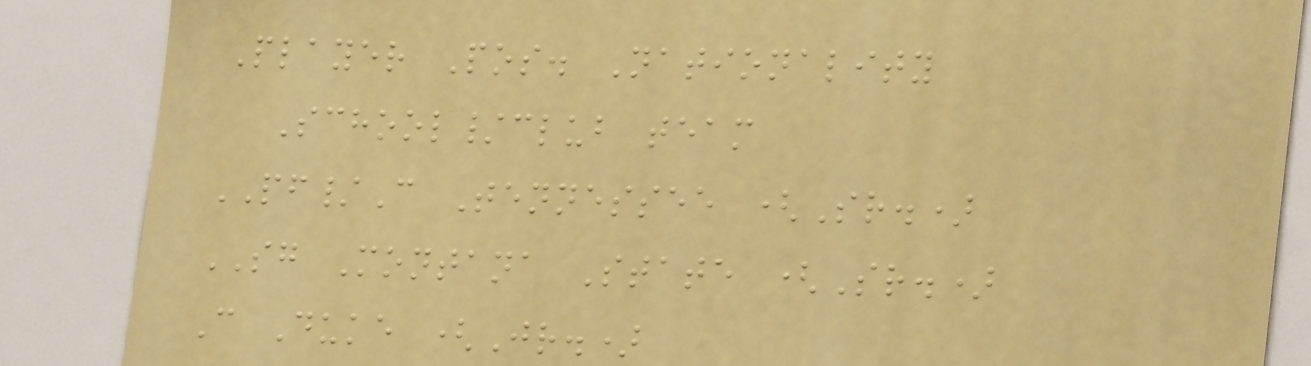Player Pos. Nationality
School/club team
PF/C Tennessee (Sr.)
SG Montana State (Sr.)
C Duke (Jr.)
